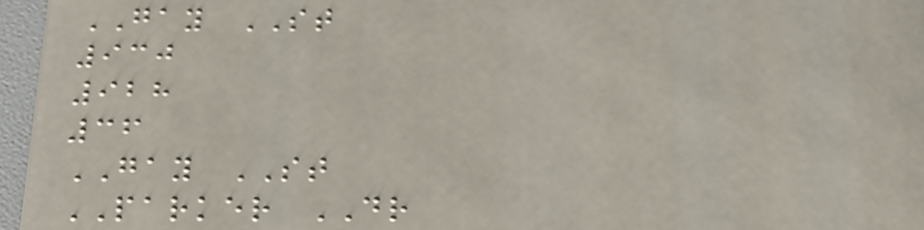GAY ST
930
928
36
GAY ST
PARKER DR
